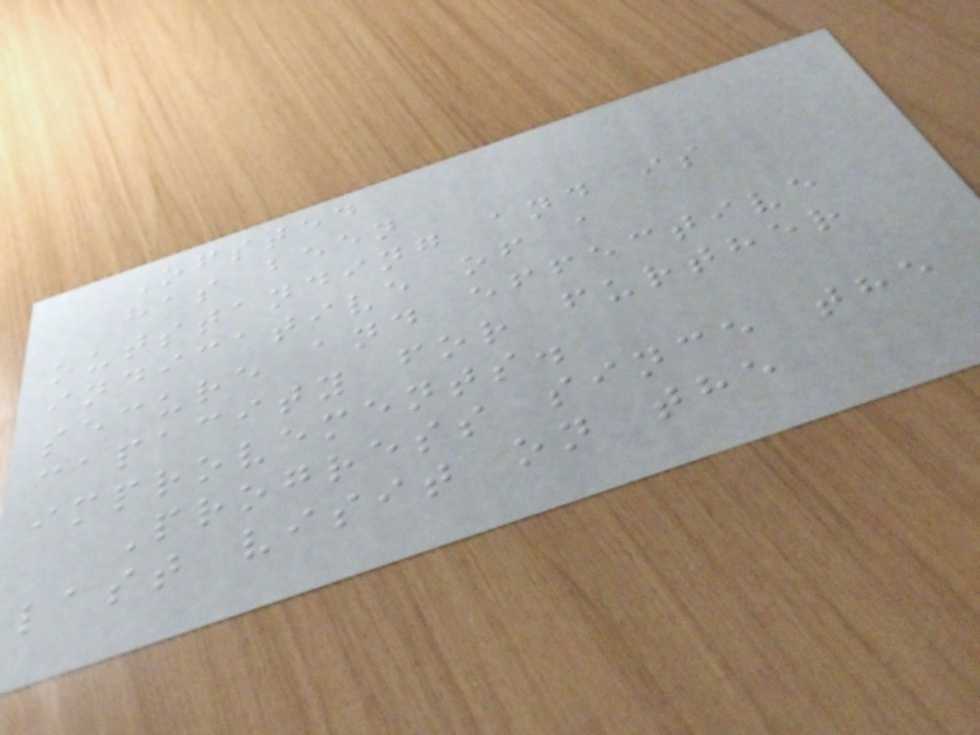Ofsted
has been
outstanding and is
indicative of a
secure and effective
capacity for further
improvements.
Progress since the
last visit on the
